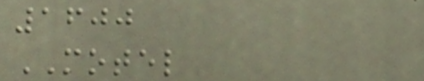1600
MOTEL
